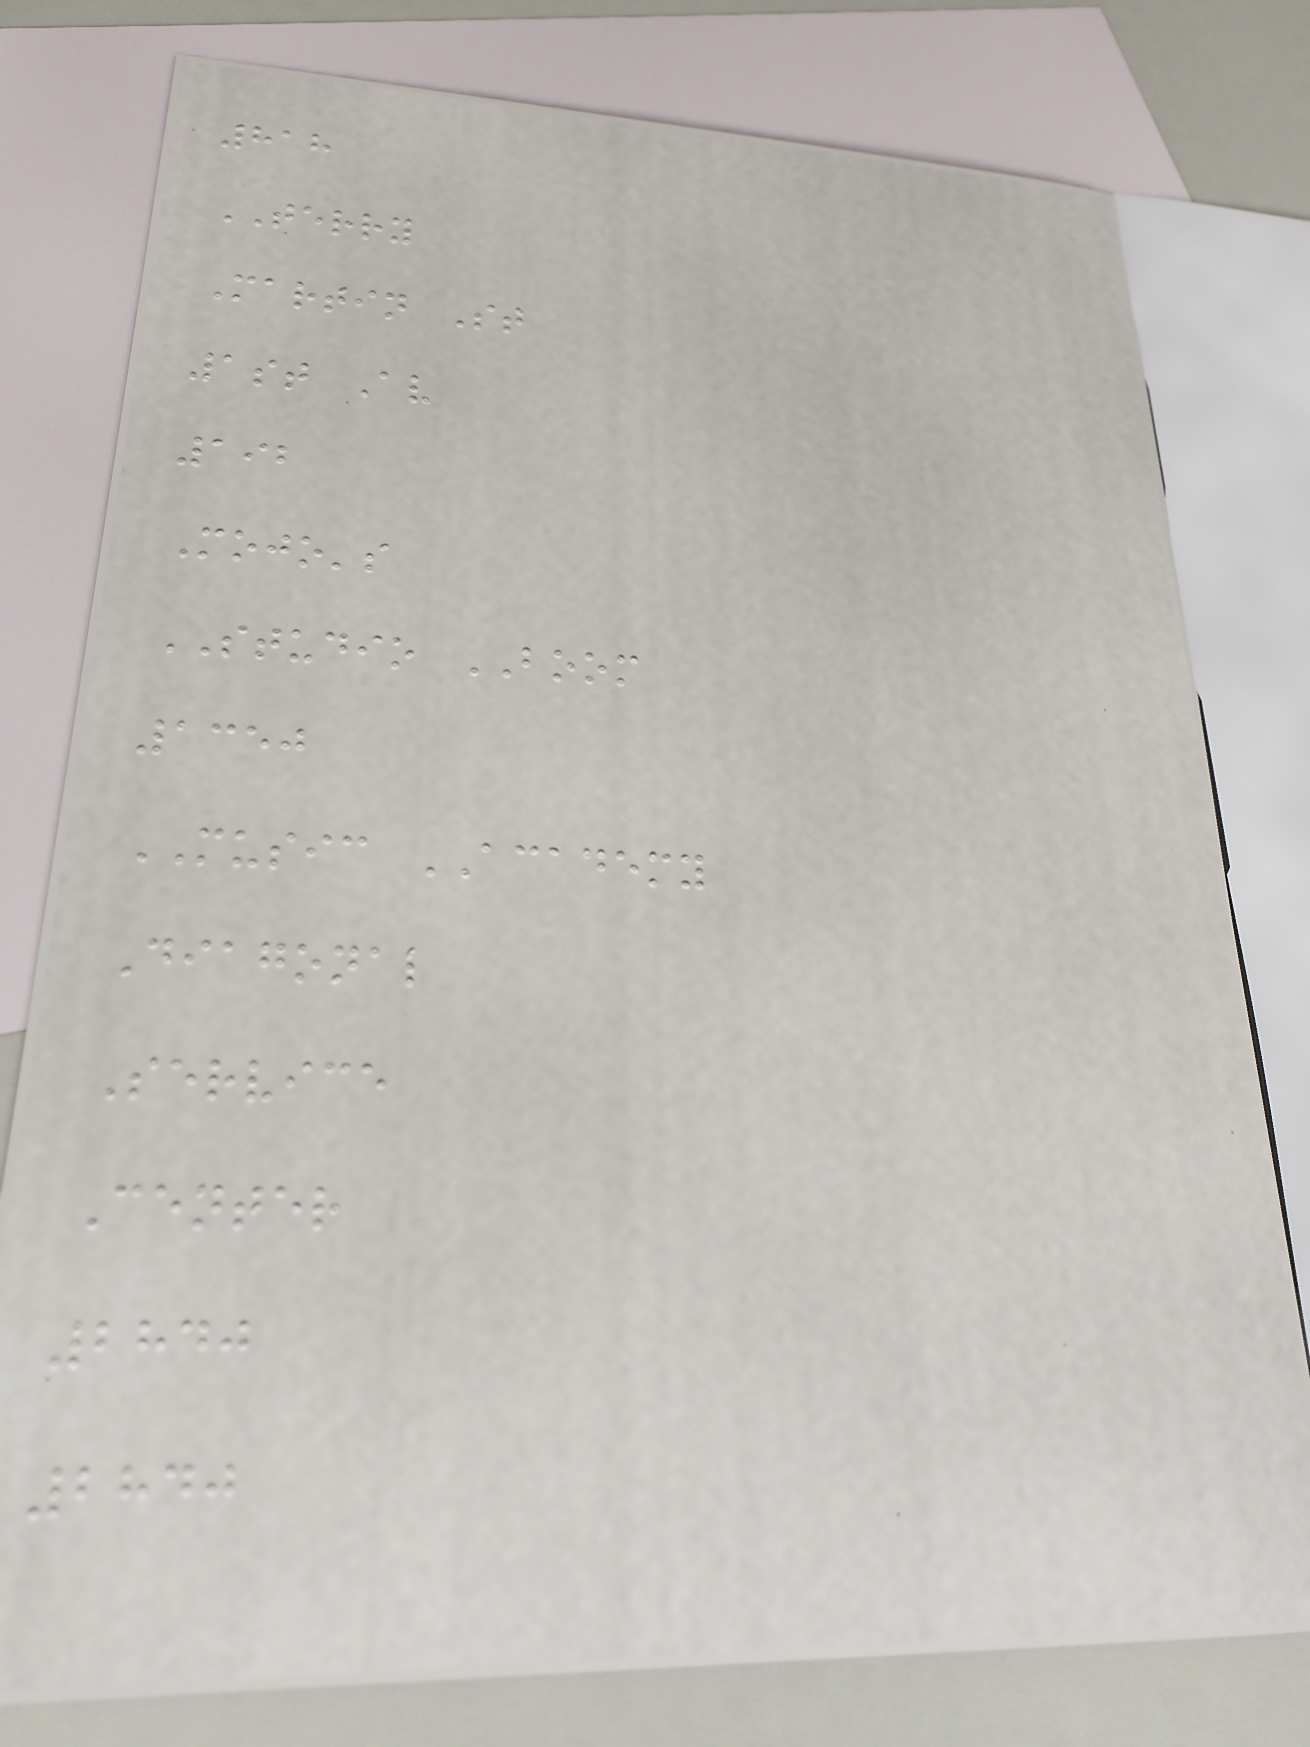818
TERRY
Martin St
1st Av
192
Mojo's
STUDIO BOOM
1350
MUSIC ACADEMY
Diagonal
Service
Center
2840
2840
